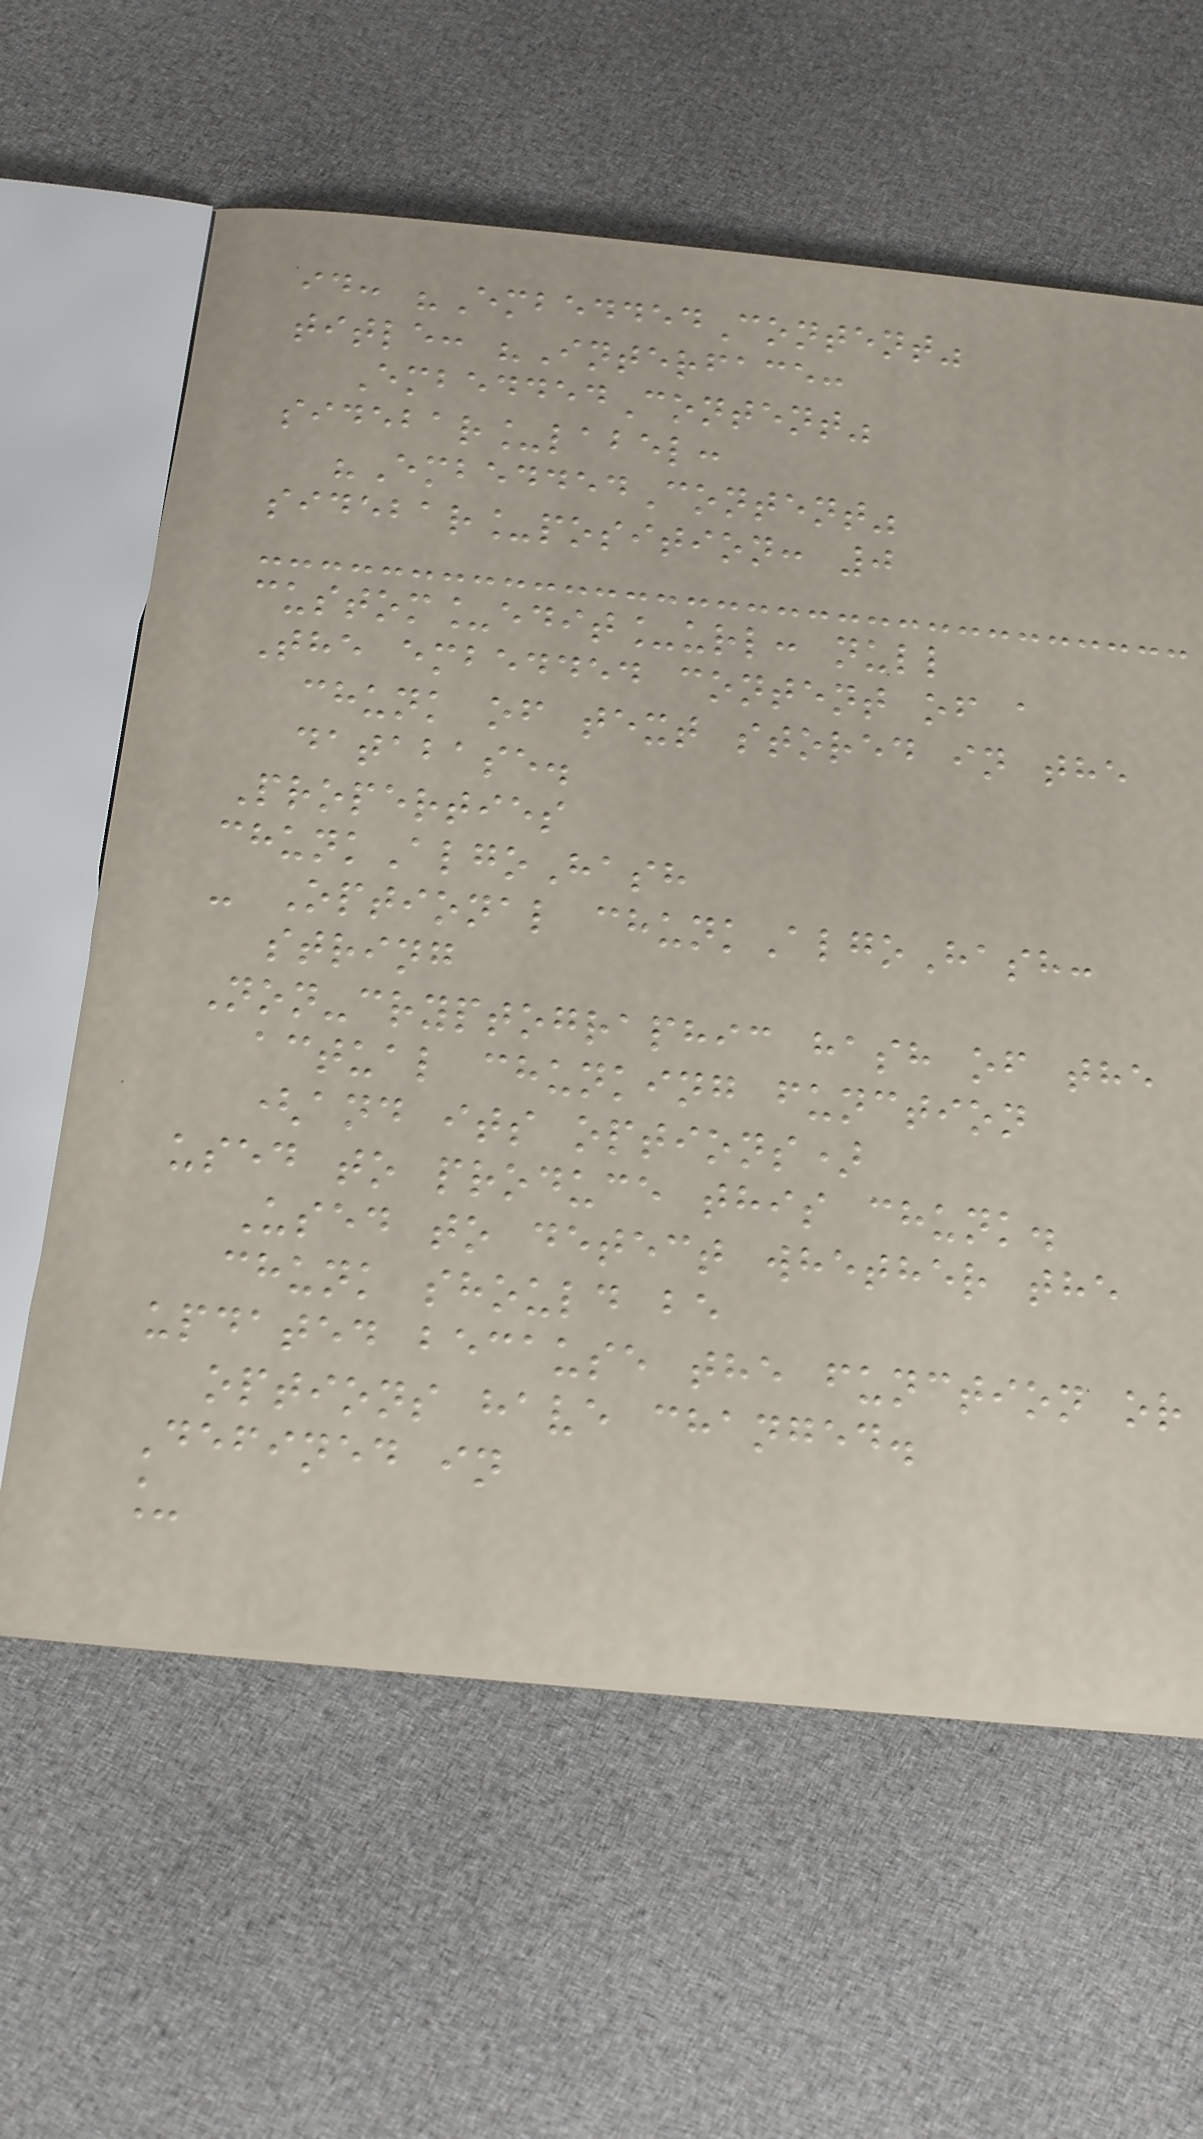id: "EmbeddedContent"
title: "Interface:
EmbeddedContent"
sidebar_label:
"EmbeddedContent"
sidebar_position: 0
custom_edit_url: null
The embedded content of a
chunk of text stored in the
database.
Properties
chunkAlgoHash
- Optional chunkAlgoHash:
string
Non-cryptographic hash of the
actual chunking function
(and its options)
used to produce this chunk.
Used to detect whether the
chunk should be
updated because the function or
options have changed.
Defined in
_
